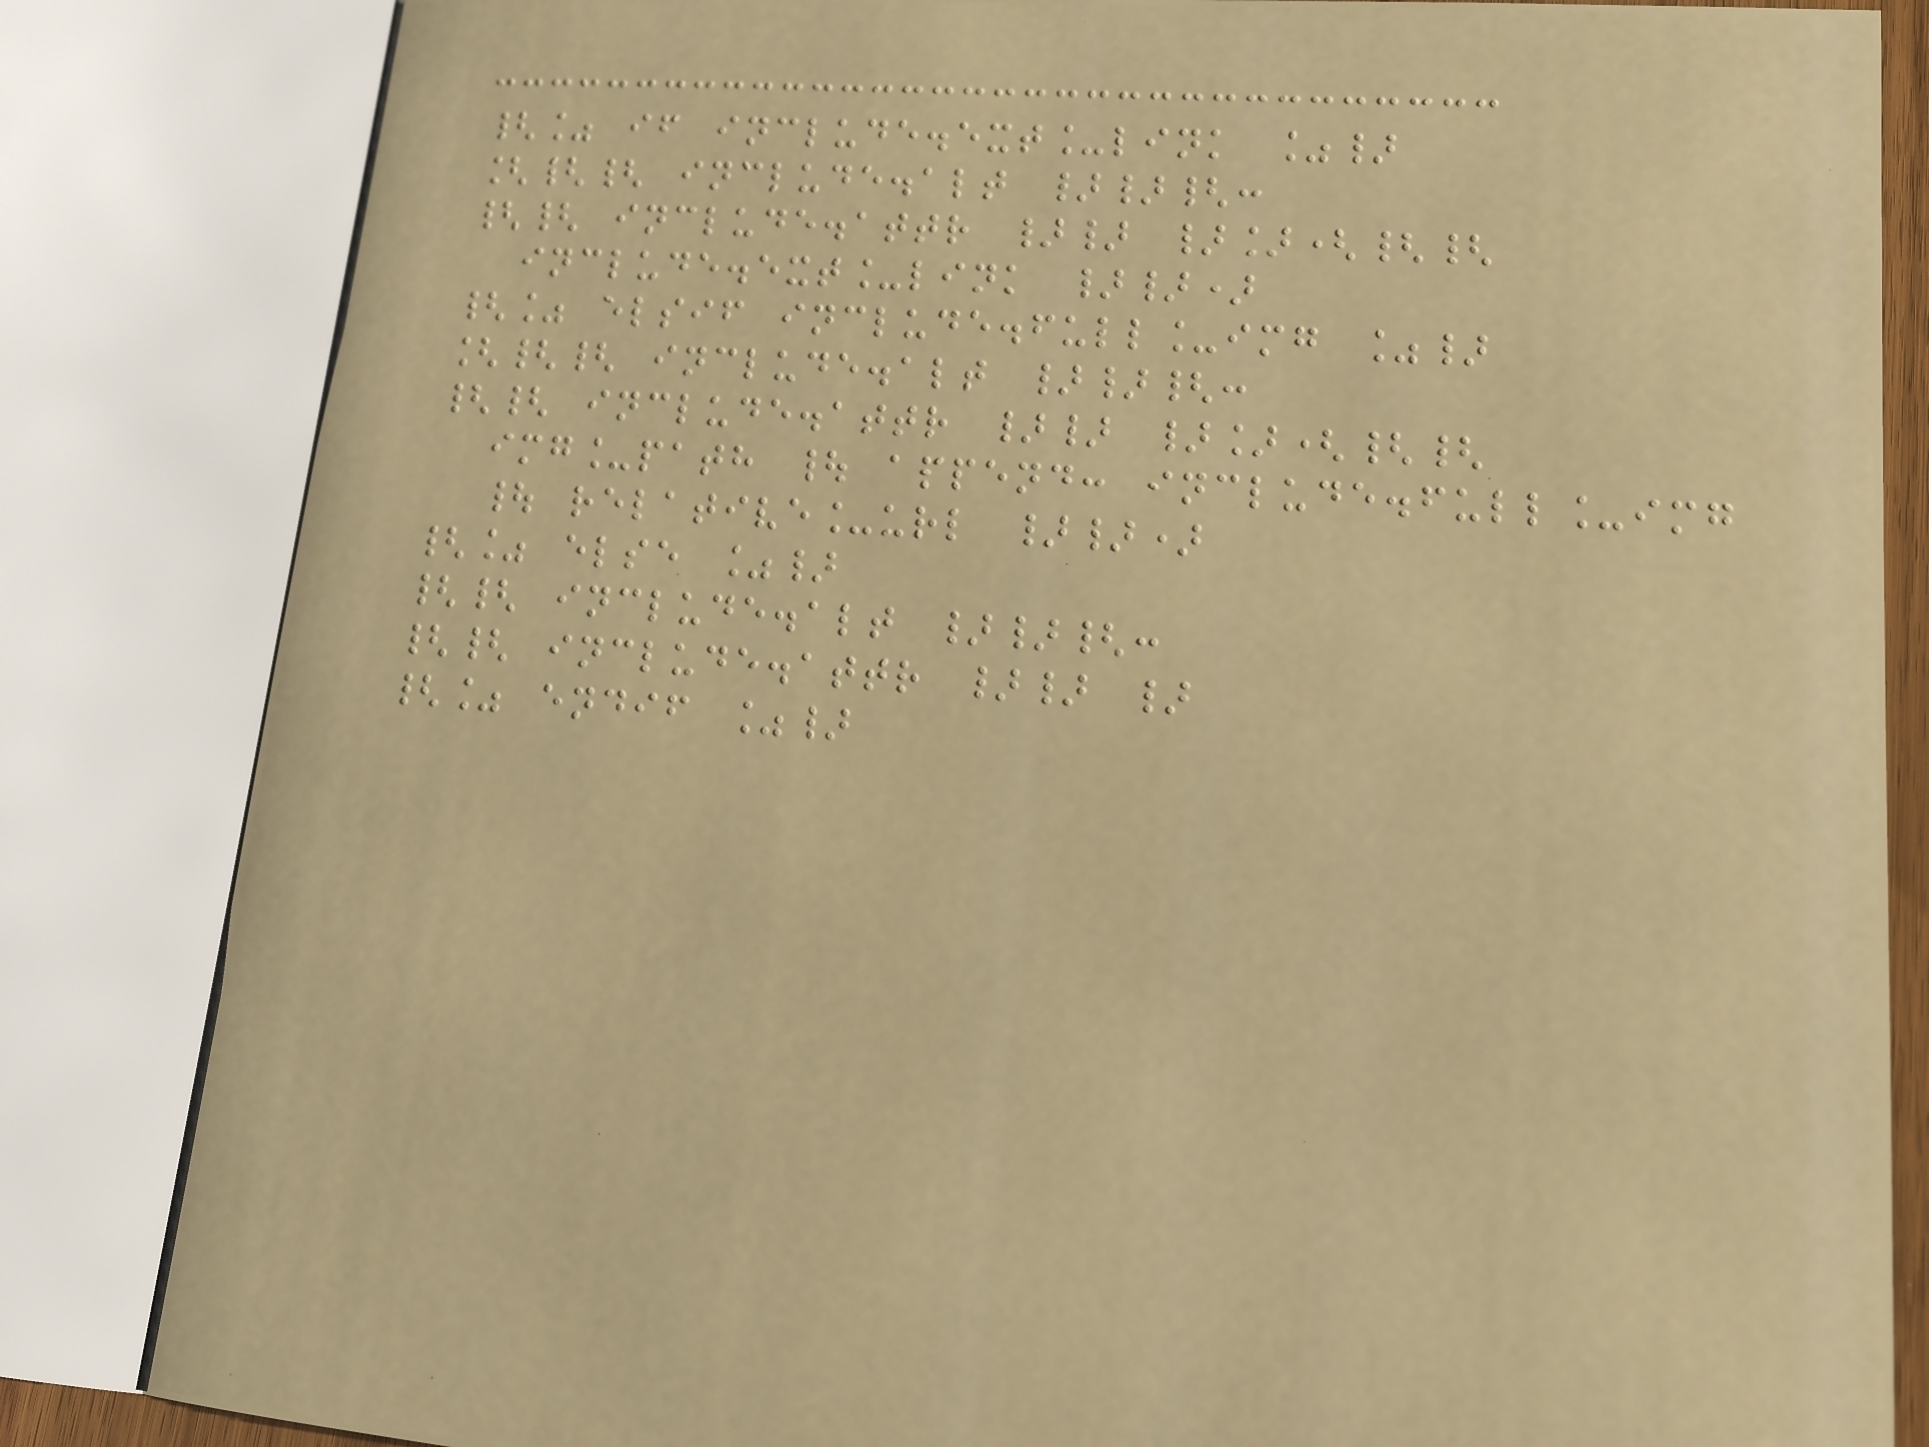{% if include.ext_link %}
[{{ include.alt }}{:
{{ include.attr }} }]({{
include.ext_link }})
{% elsif include.full_img %}
[{{ include.alt }}{:
{{ include.attr }} }]({{
img_path | append: include.full_img
| relative_url }})
{% else %}
{{ include.alt }}{:
{{ include.attr }} }
{% endif %}
